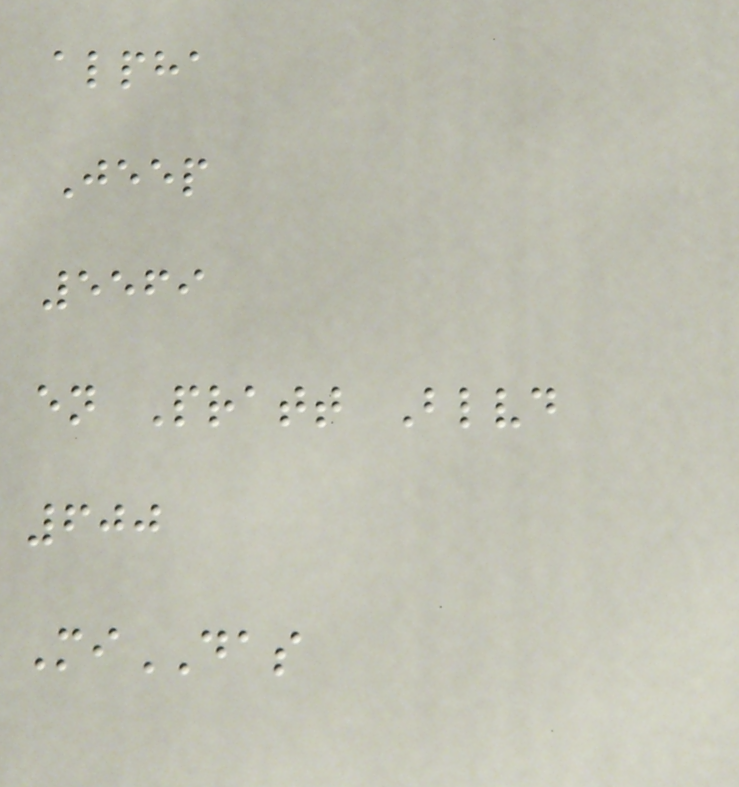alpha
Jeep
5569
en Pratt Blvd
600
MiDAS
